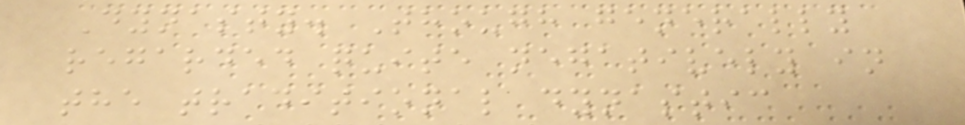Dynasty. Though generally
regarded quite negatively in
the traditional dynastic
